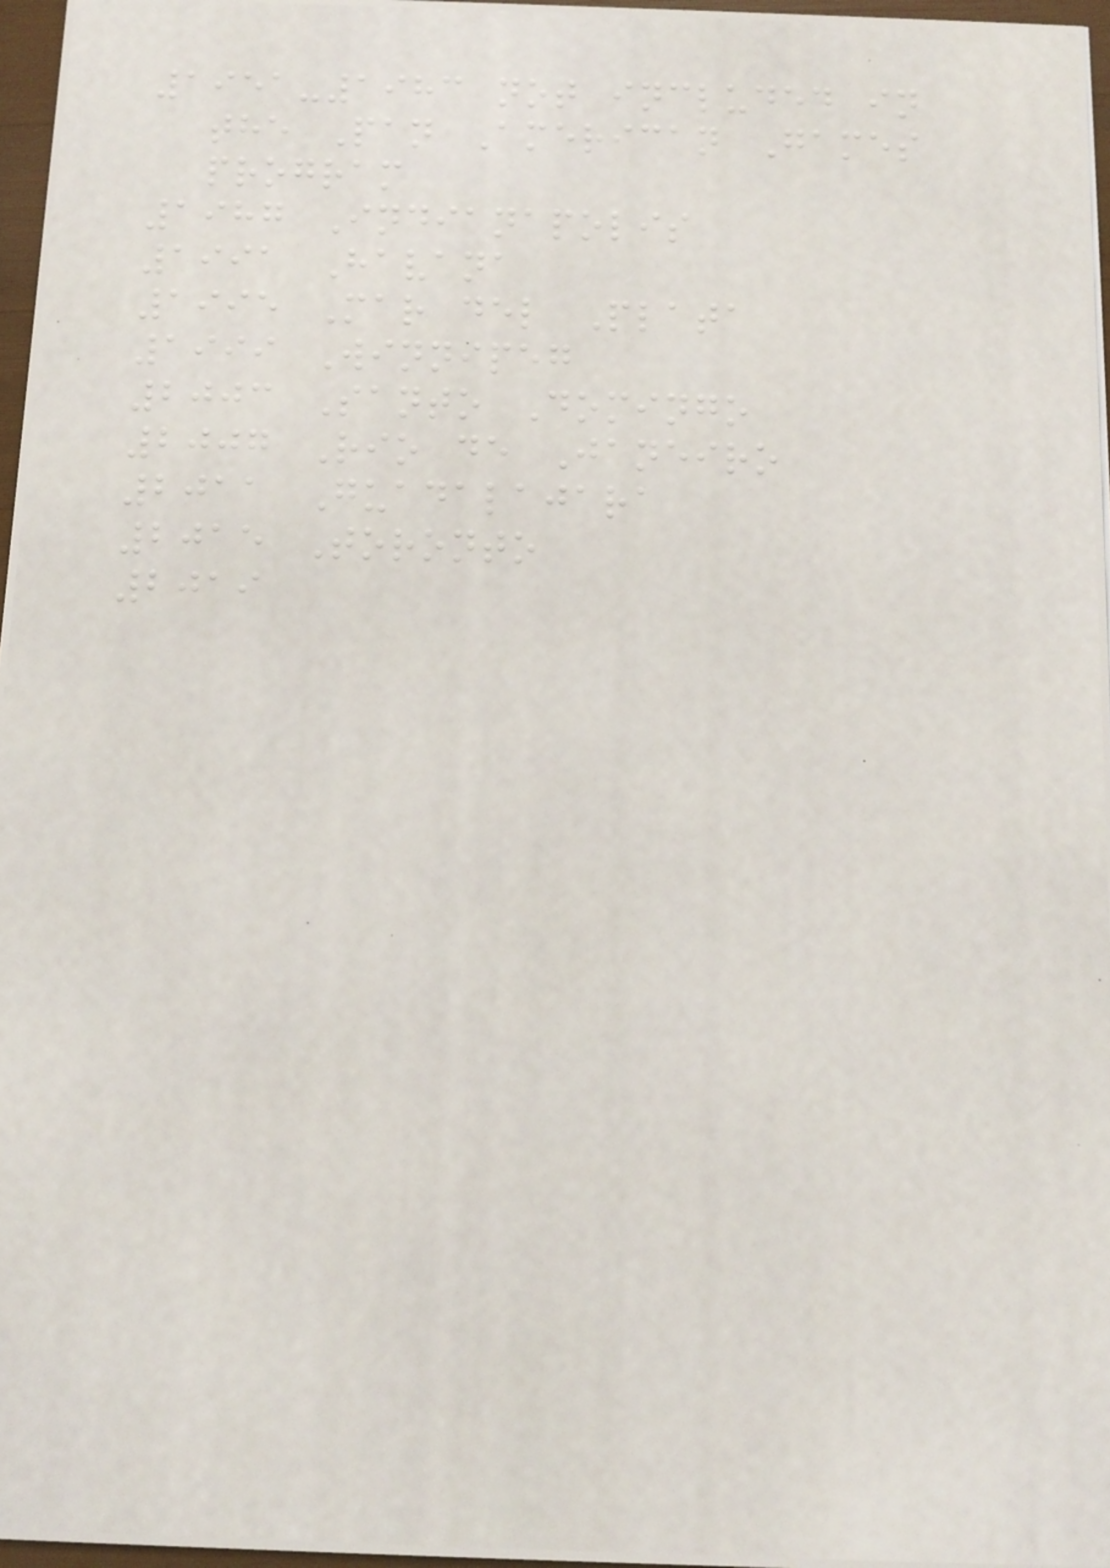1951-1983 not included in
the Pan American Games
program
1987 Indianapolis
1991 Havana
1995 Mar del Plata
1999 Winnipeg
2003 Santo Domingo
2007 Rio de Janeiro
2011 Guadalajara
2015 Toronto
2019
